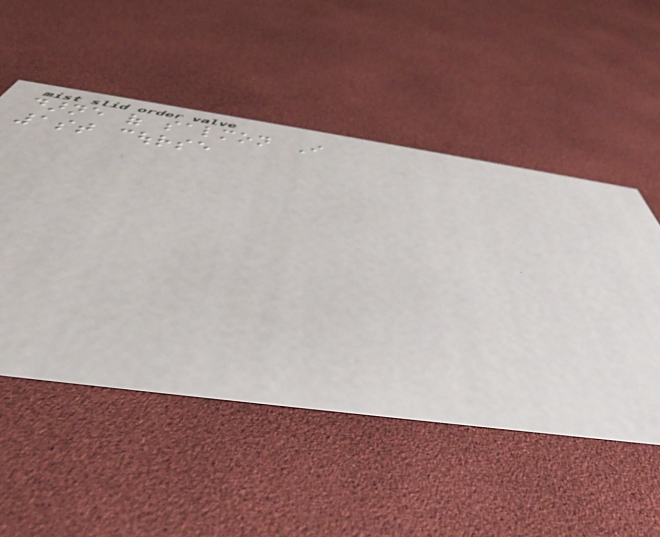darne of salmon I
1st course
